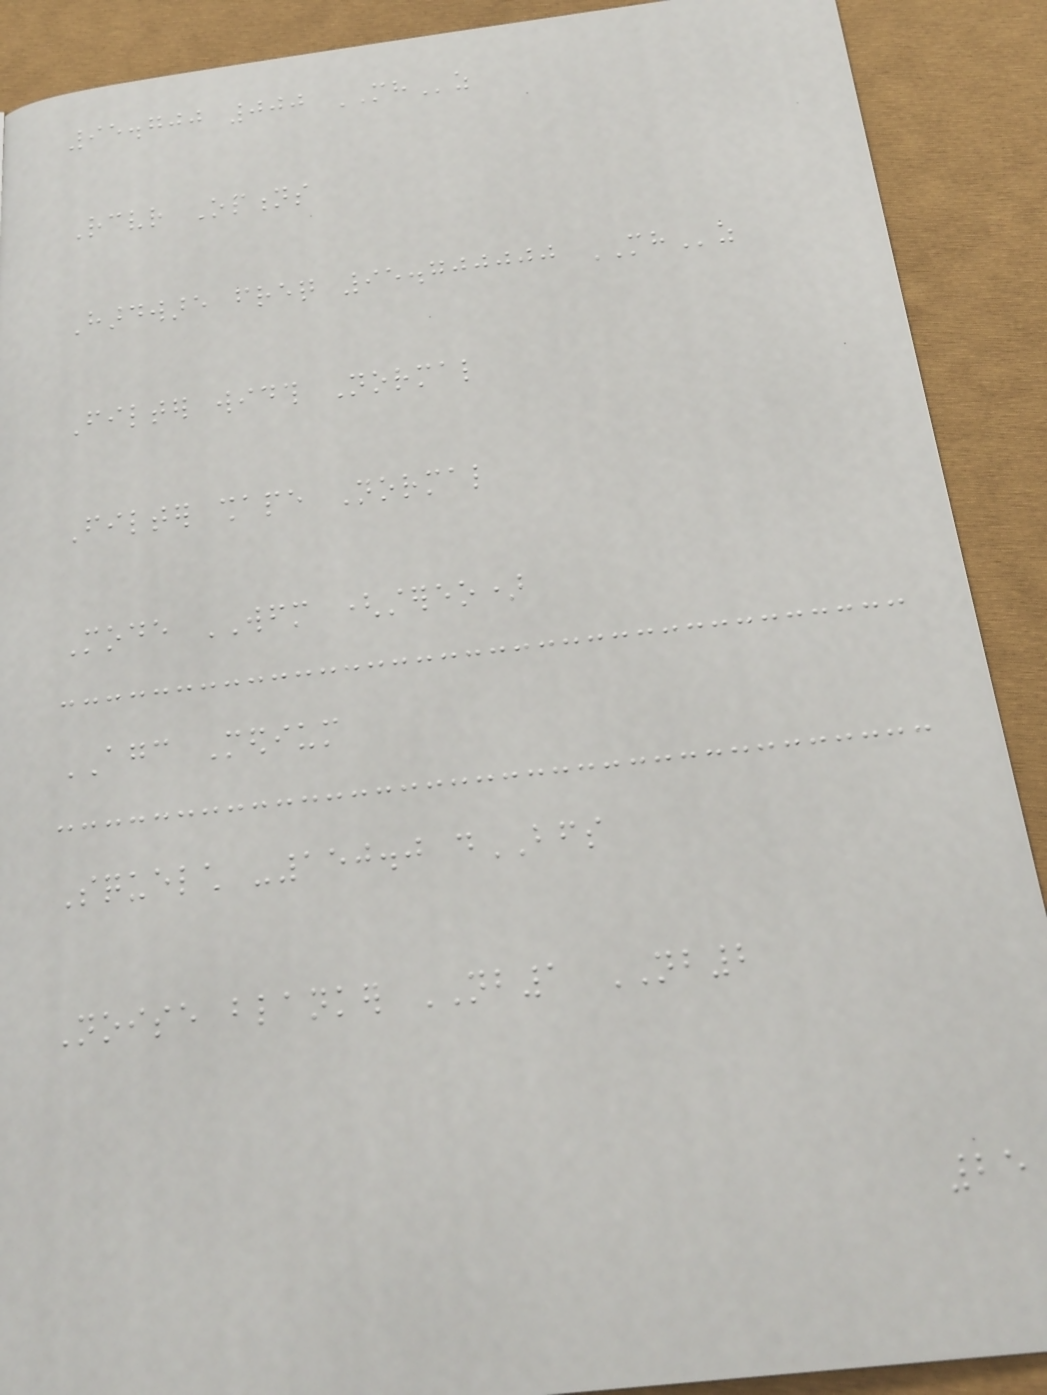95.700 000 MHz
Receiver Options
Hardware freq 95.700000 MHz
Filter width Normal
Filter shape Normal
Mode WFM (stereo)
AGC Medium
Squelch -150.0 dBFS
Noise blanker NB1 NB2
25
